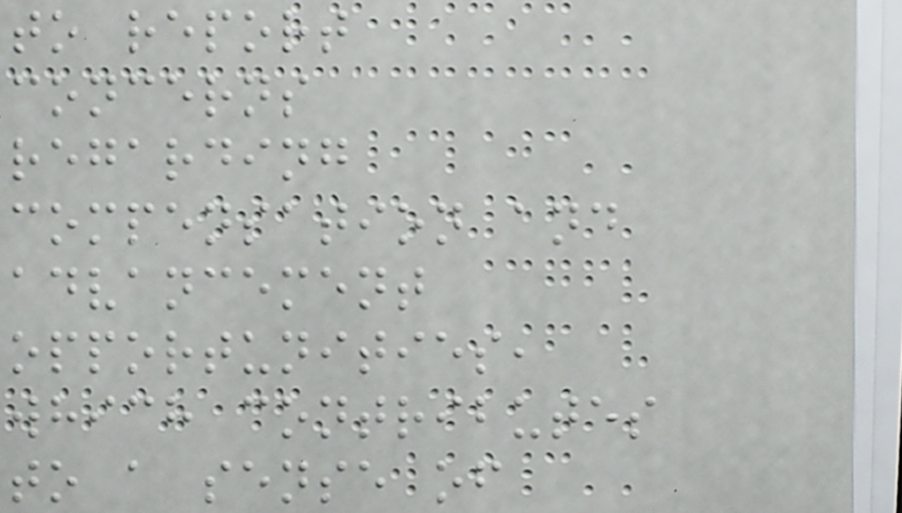to report
concerns
regarding
compensation and
advancement
opportunities,
which contributes
to a sense of
